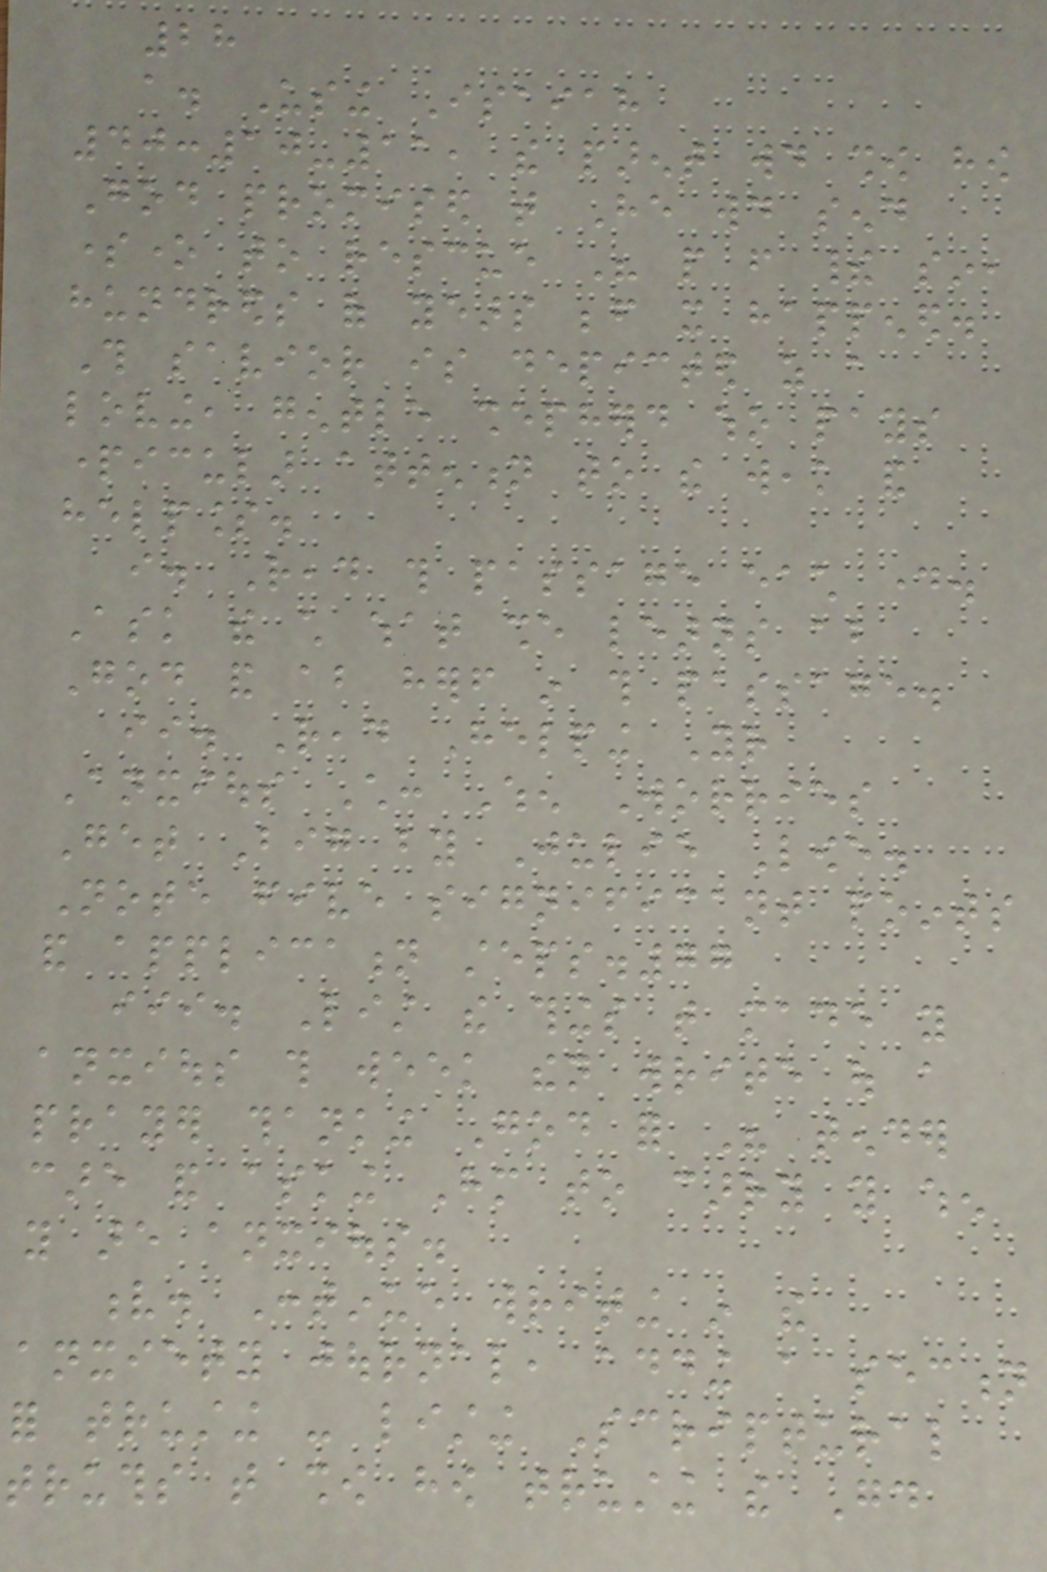28
a. Using Isaiah
40:10-11, the parent would show how
God promised that He would send
someone to rescue His people from their sin,
hundreds of years before it happened.
This savior is depicted as a
loving, gentle shepherd who pays
particular attention to the weak and
helpless.
i. Read this passage each day.
Ask the child what she learns about
God and about herself in this passage.
ii. Read Helping Your
Anxious Child: When Worries
Get Big by Julie Lowe.
Note five significant points
and application steps.77
iii. List the things that made you
anxious this week then write out a
prayer thanking God for His tender
care and asking Him to carry you when
you are anxious.
v. Continue writing in the
anxiety journal, adding a section
for trusting - listing Scriptural
truths that show how trusting the Good
